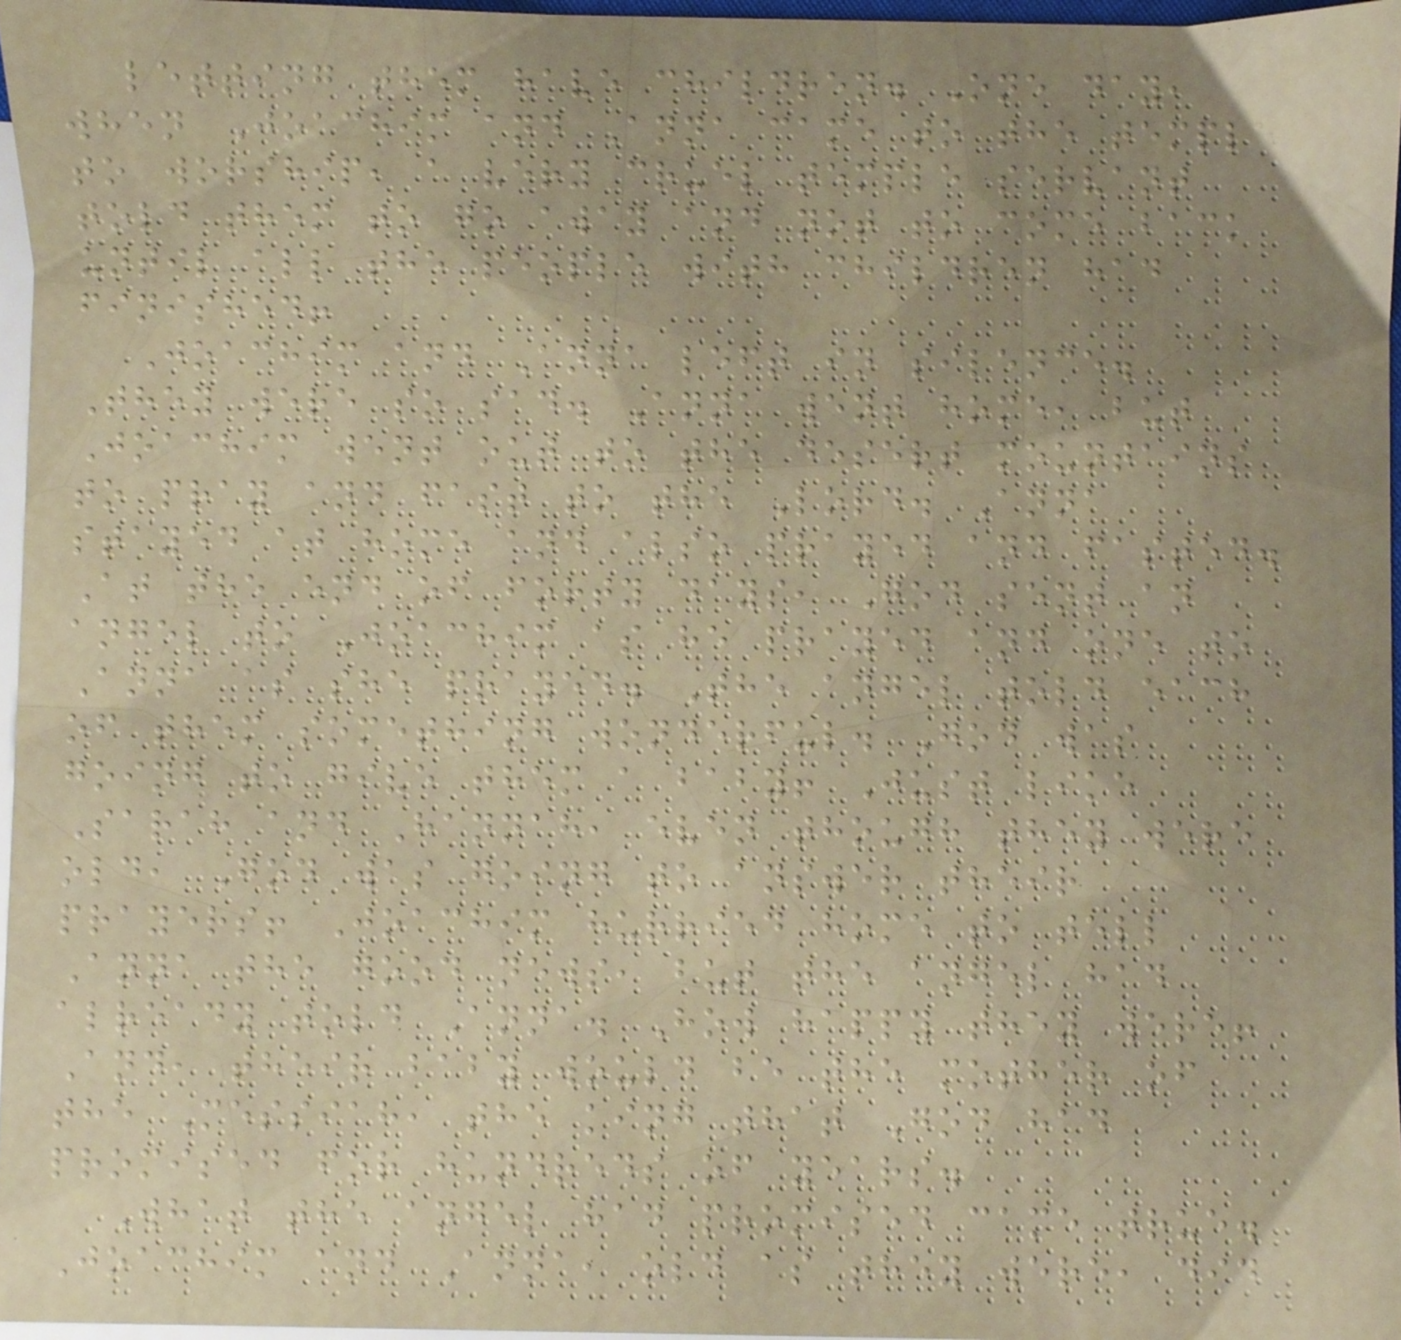letting them have children. One day,
when Joachim and Anna came to the temple
to worship, a very cruel temple servant
told them to go away and not to come back
until all the people with children had
finished!
Joachim and Anna left in silence.
They were so sad. Anna went home, but
Joachim went out to the desert mountains
to pray and fast to the Lord. Anna
stayed at home and also prayed and fasted.
At the end of forty days, God sent an
angel to Joachim as he prayed and one to
Anna as she prayed. The angel told each
of them something wonderful. God was
going to give them a baby! Just like
Sarah and Hannah, even though they were
old, God was going to answer their
prayers! Joachim hurried home to tell
Anna the good news, but the angel had
already told Anna. How happy they were!
And, their baby would be the mother of
the Messiah, the king that God had
promised for hundreds of years.
What the angel had promised came true.
Joachim and Anna, old as they were, did
